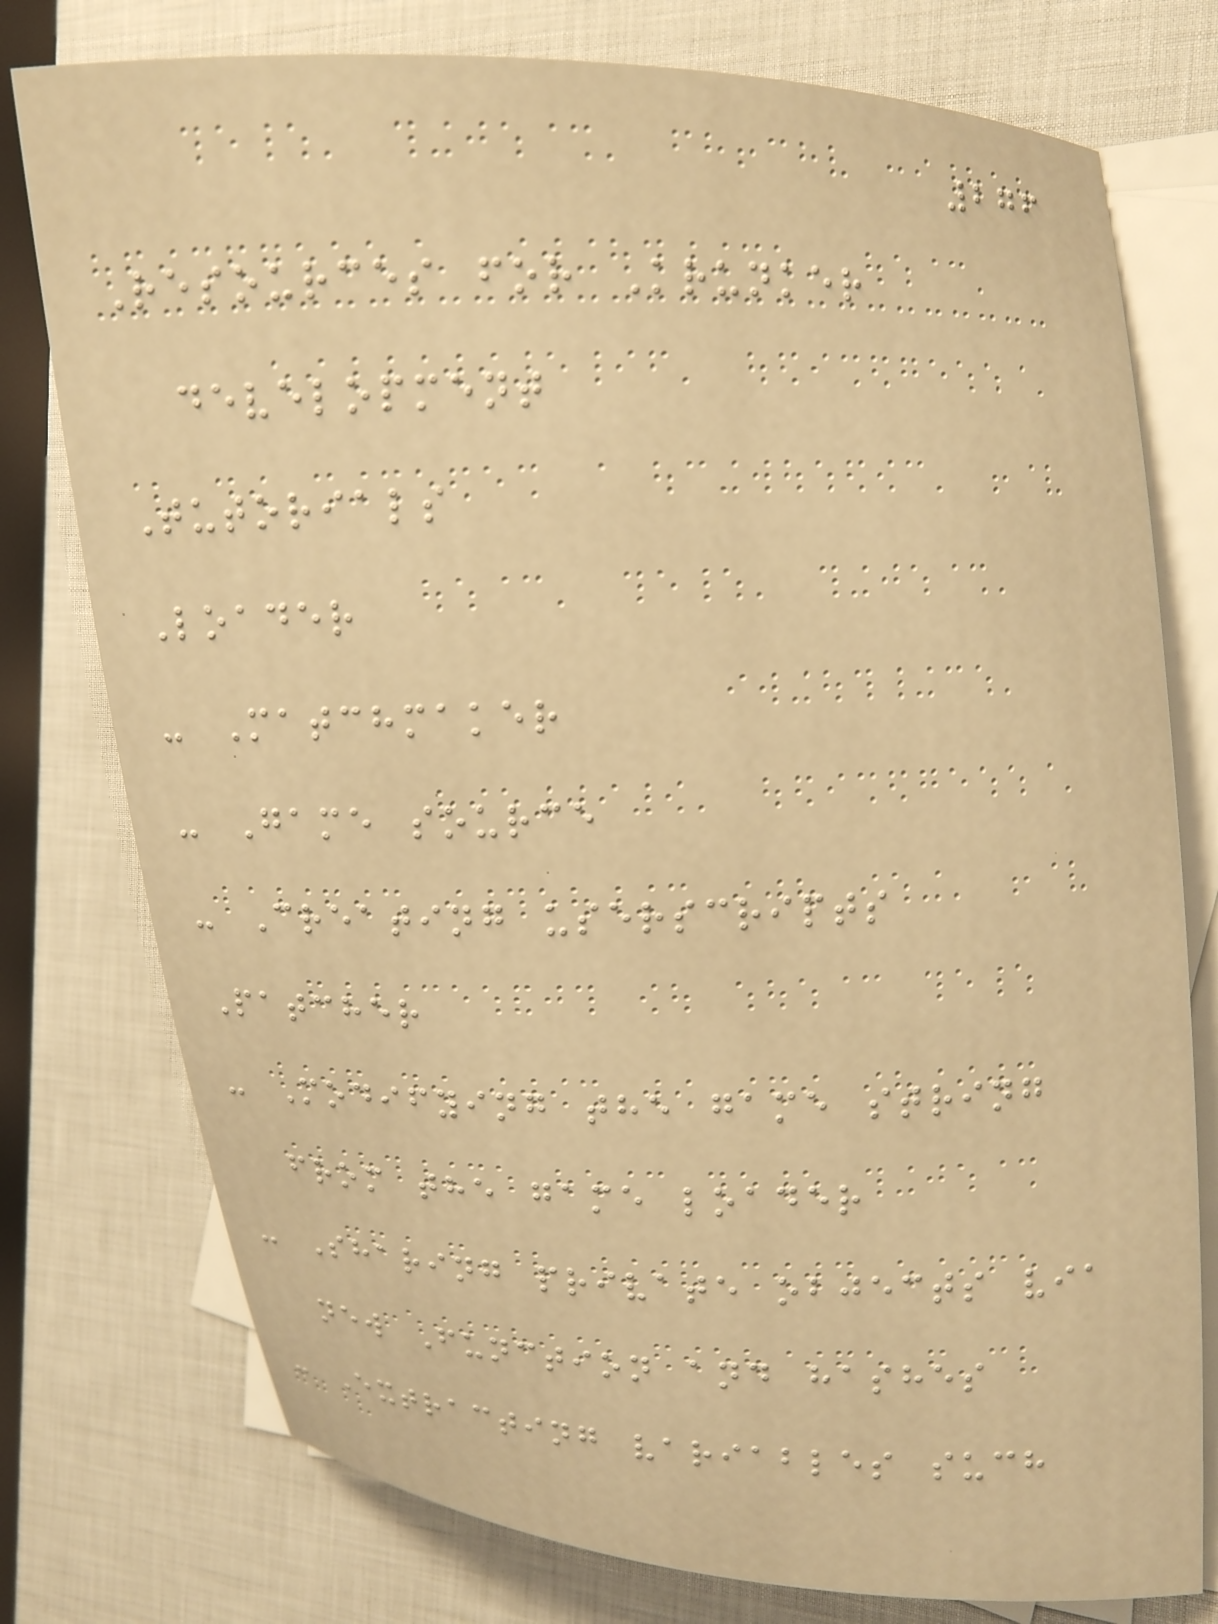276
Resources for Krunker
development
Tutorials
Loader
- Matchmaker
- Game source
- Creating userscripts
Patcher
- Modifying the game string
from the game loader
- Sharing private objects via
new Function and hashes
- Extracting variables such
